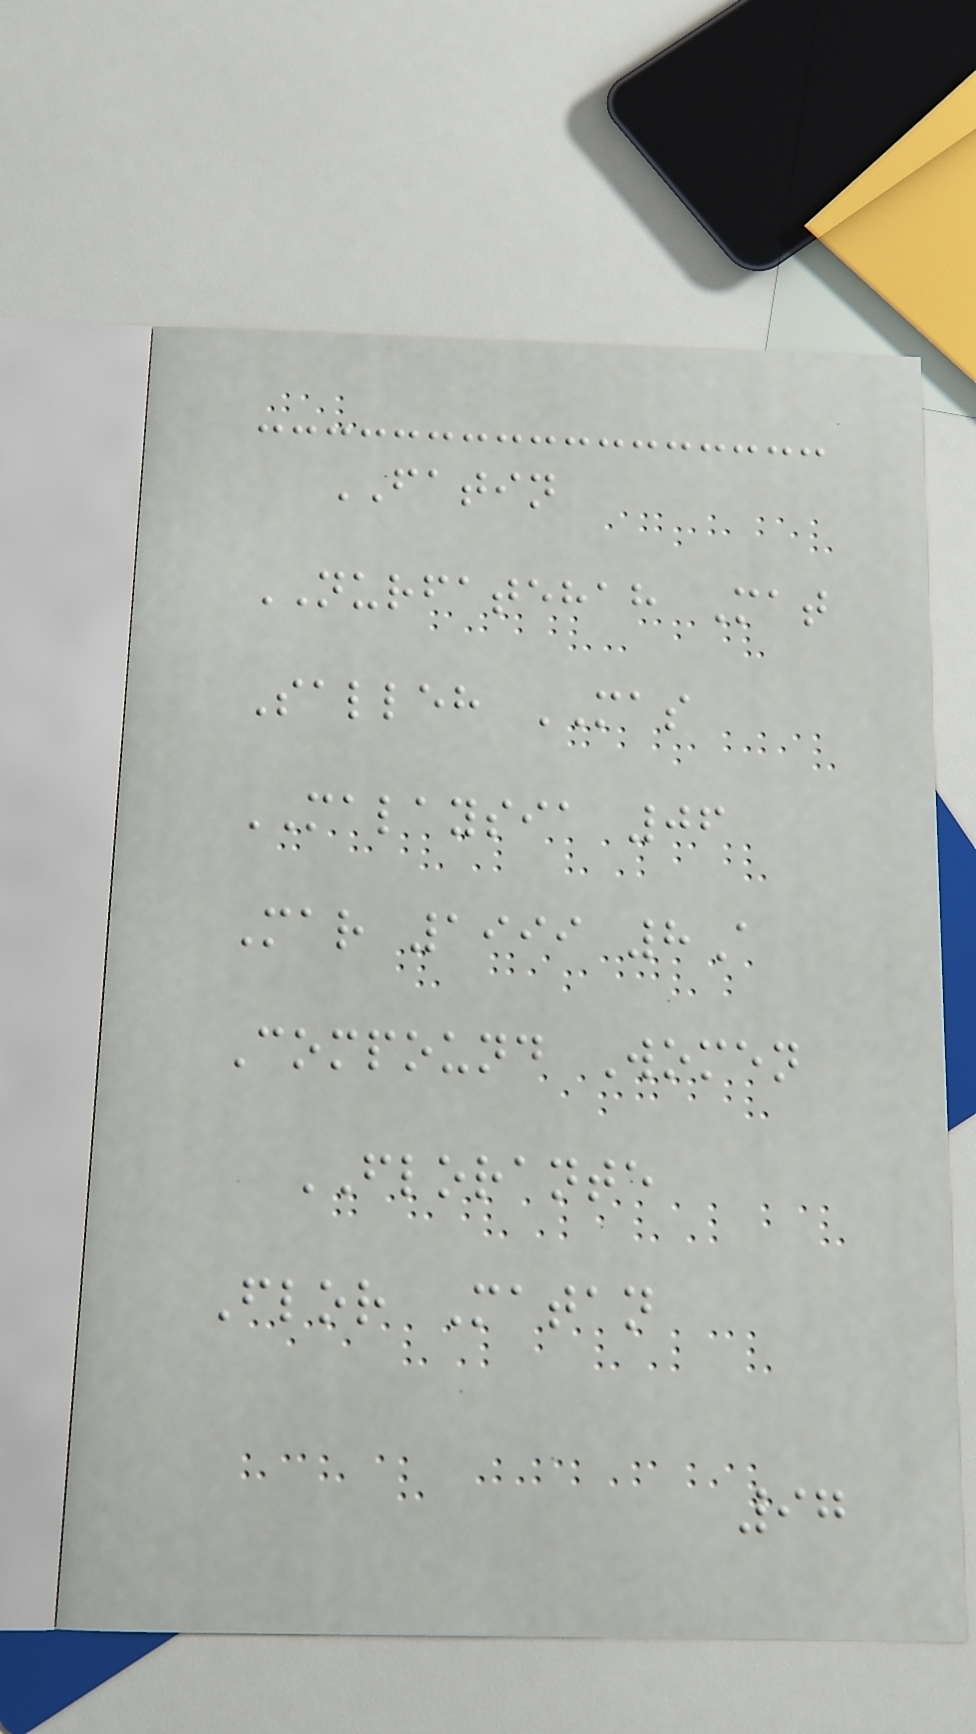FATIN
NURFATEHAH Mat
Salleh MAS
MALAYSIA 06
Mar 1999 8A
Compound Women
FLORANTE
Flor Matan
97
